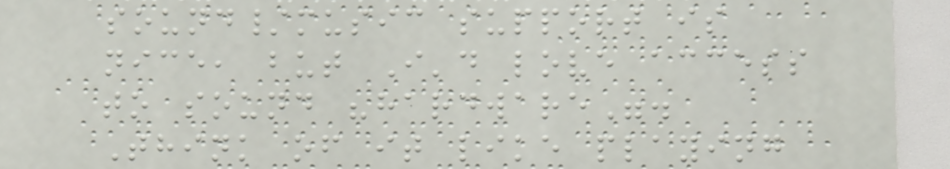sound/music support is
nice, but I'd love access
to sound "hardware".
Think of it like playing
